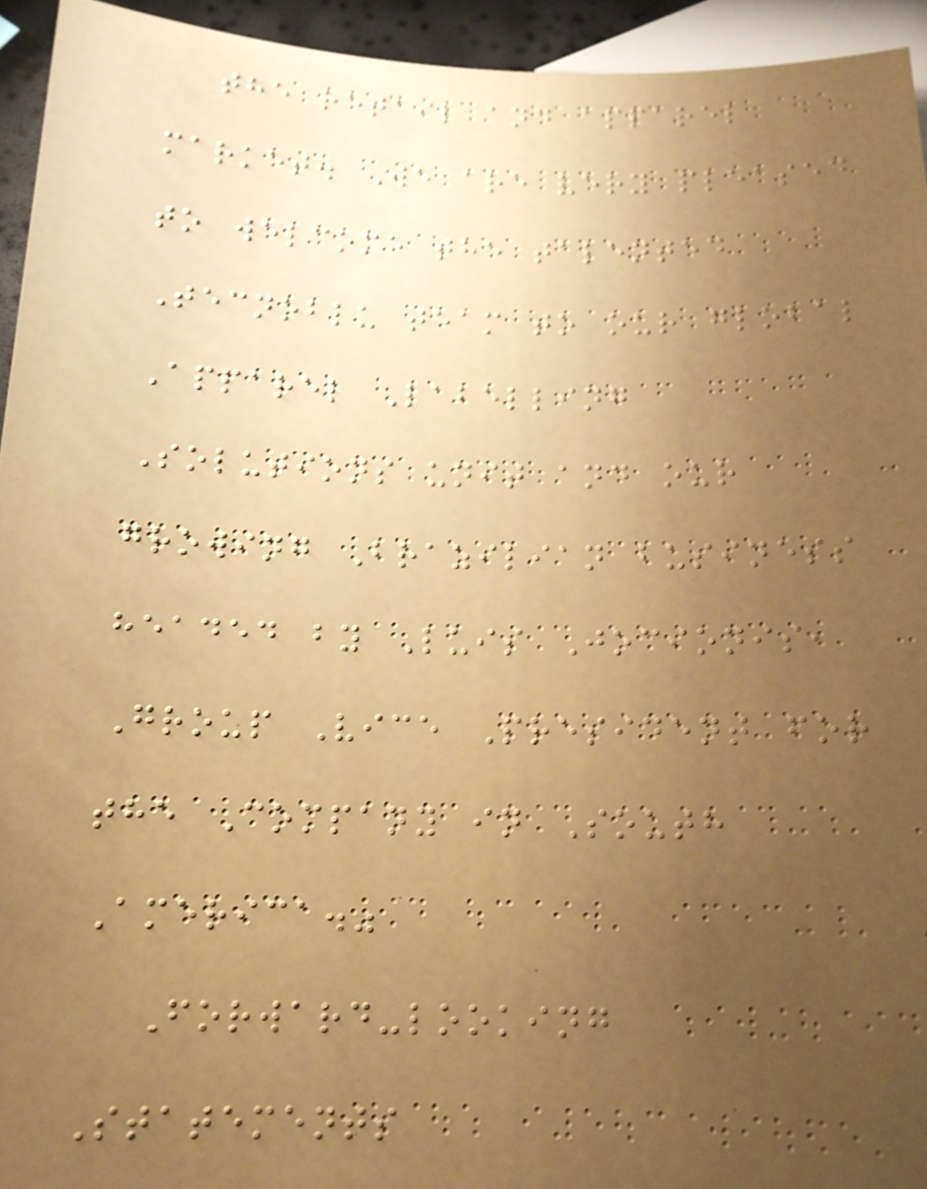the retail and apparel
market. We are very pleased
to welcome the talented
Tecnoblu team to our global
Apparel Labelling
Solutions unit and our
growing Brazilian business
headed by Luis Jocionis,
Group Vice President for
the Company in South
America."
Forward-looking
Statements
